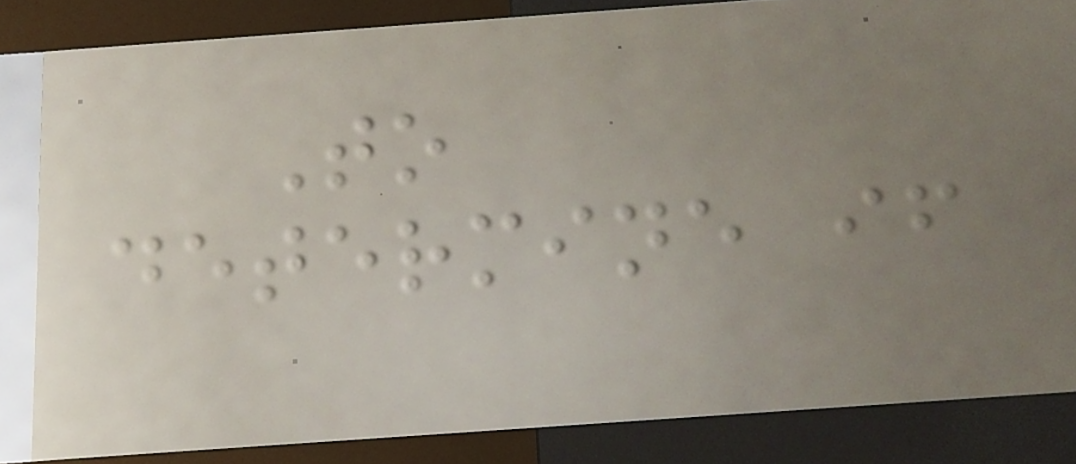To
determine if
